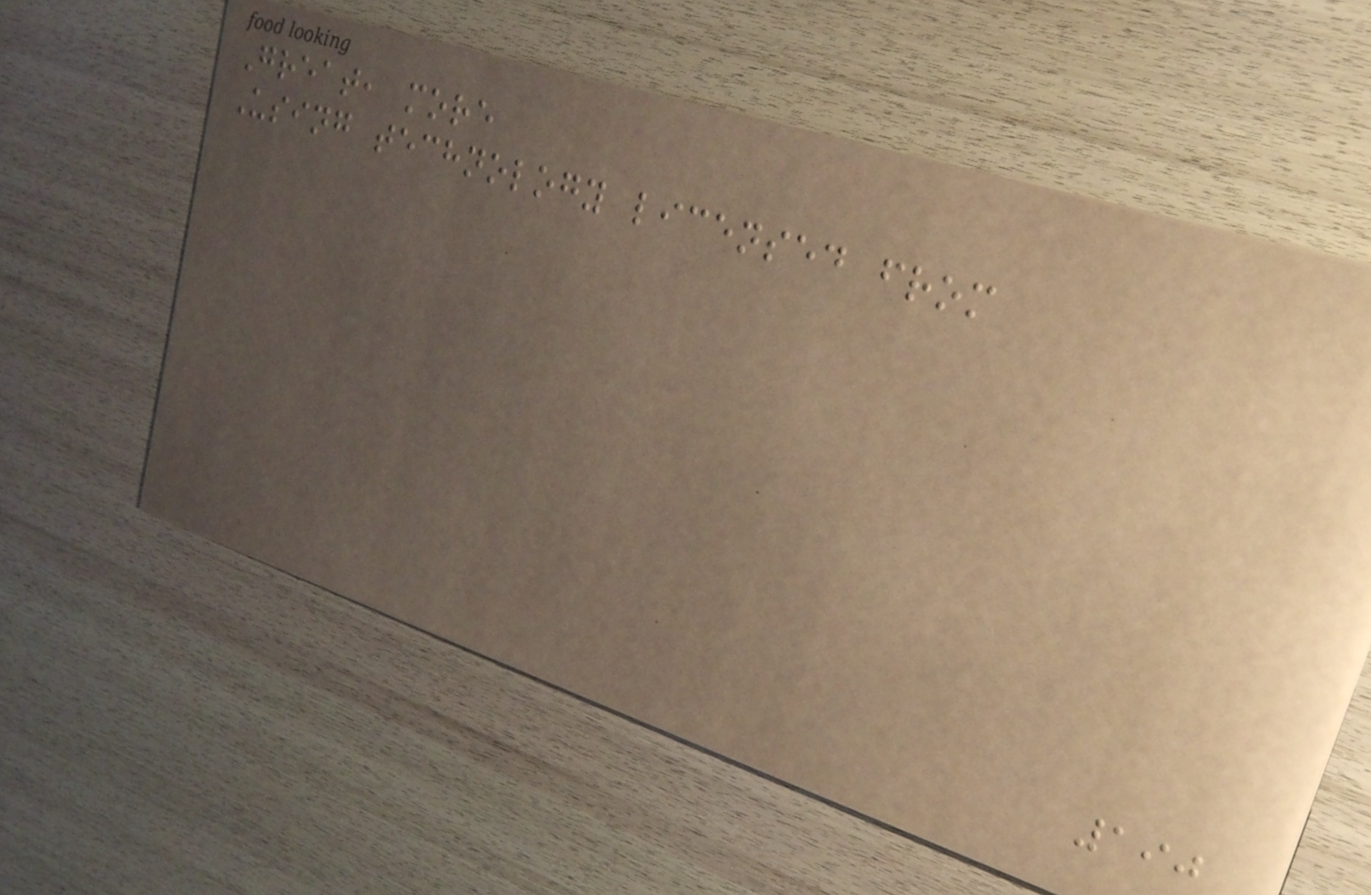Great, more
Using technology licensed from
190
